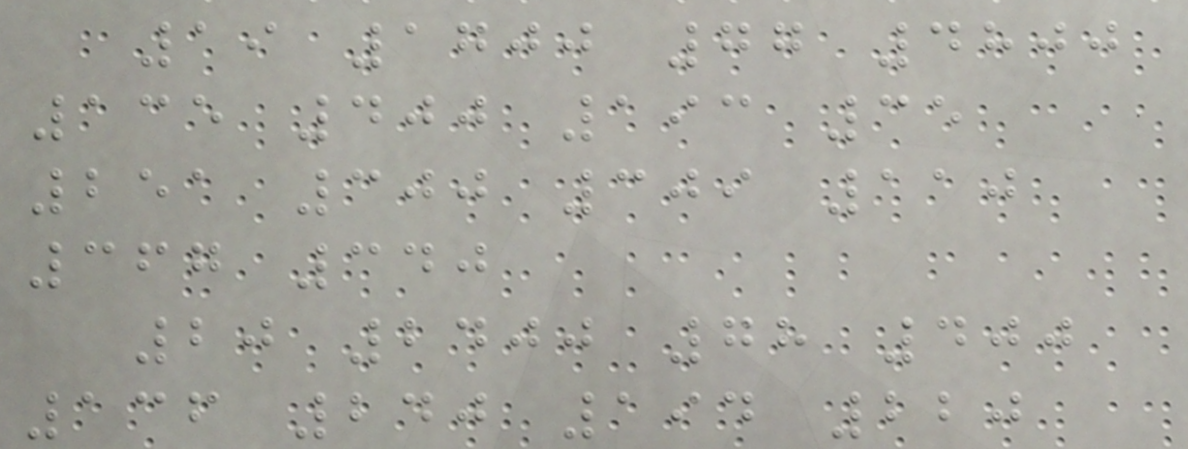19 1700 77 4800
135 400 193 35
251 300 309 110
367 340
20 2400 78 400
136 240 194 220
